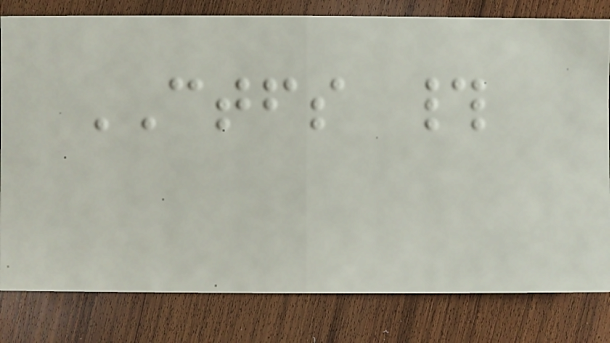CTFS #
